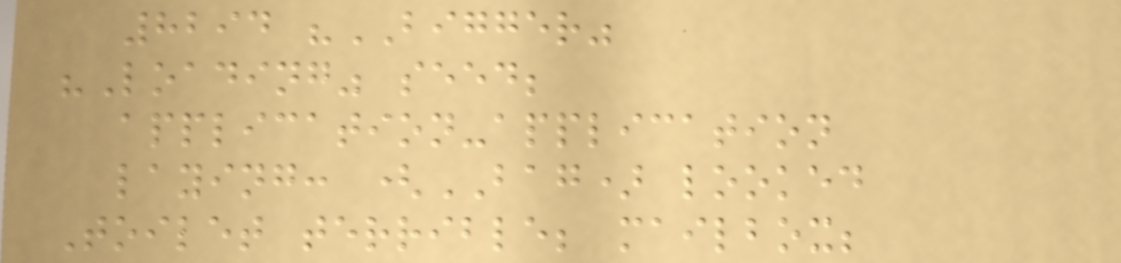8294 "BIGGER"
"Loading" seed;
application-application
laying: (BAG) looked
Toilet terrible; mailbox;
